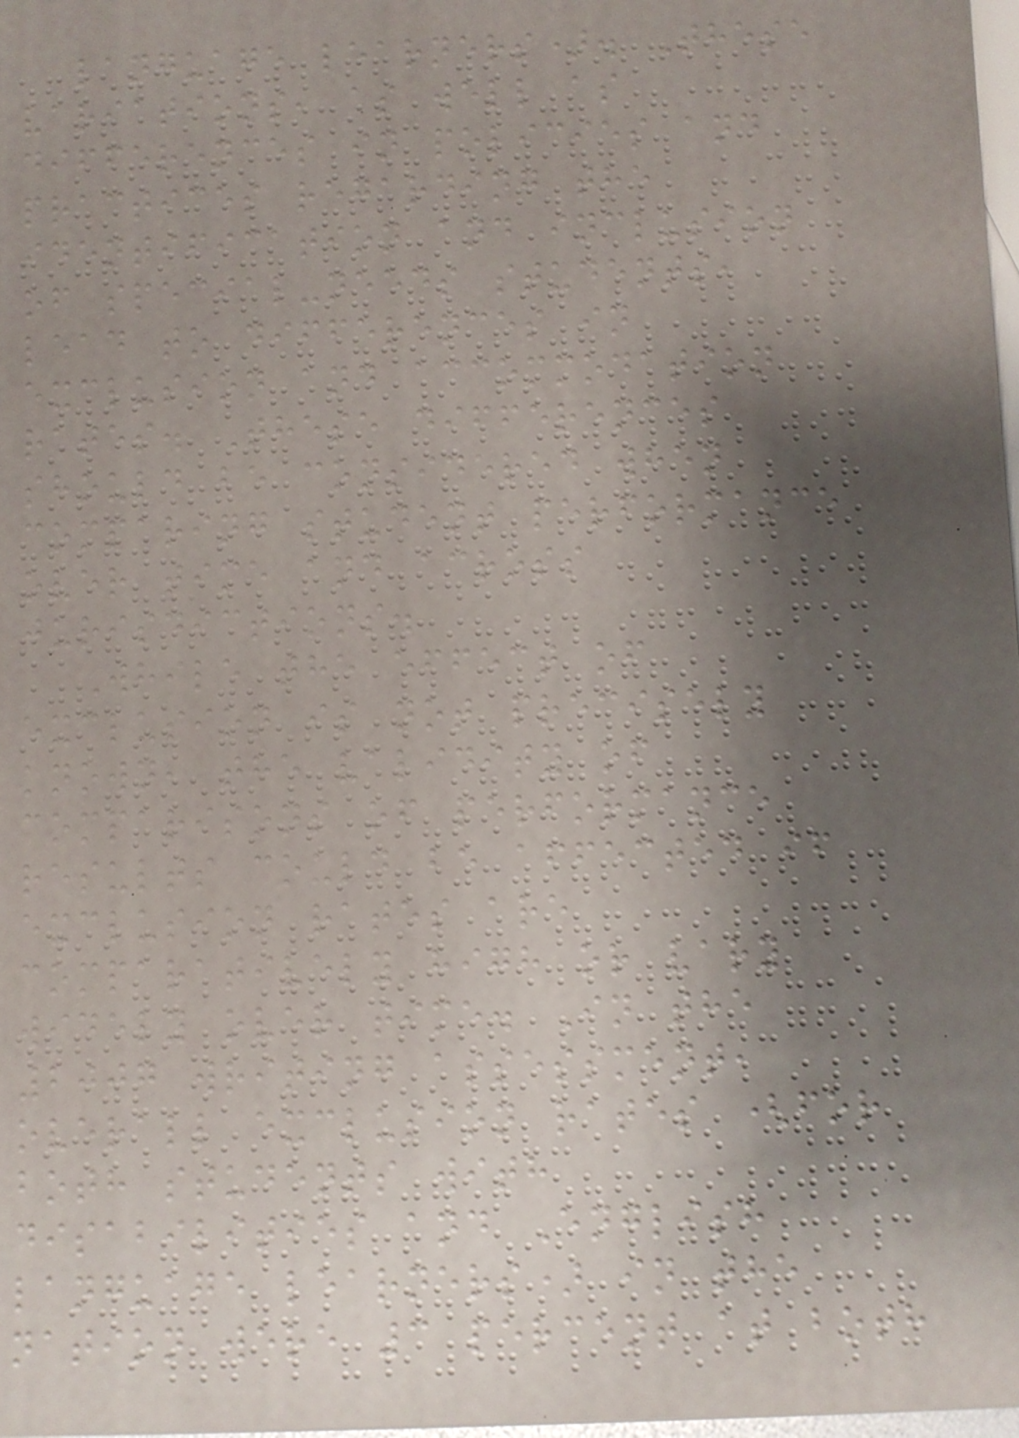language learners). These
variations, as well as
differences in policies and
practices regarding the
identification and inclusion
of special-needs students,
lead to differences in
exclusion and accommodation
rates. These differences
should be considered when
comparing student performance
over time and across
jurisdictions.
While the effect of
exclusion is not precisely
known, the validity of
comparisons of performance
results could be affected if
exclusion rates are
comparatively high or vary
widely over time. In the
2007 writing assessment,
overall exclusion rates (for
both students with
disabilities and English
language learners) in the
nation were 3 percent at both
